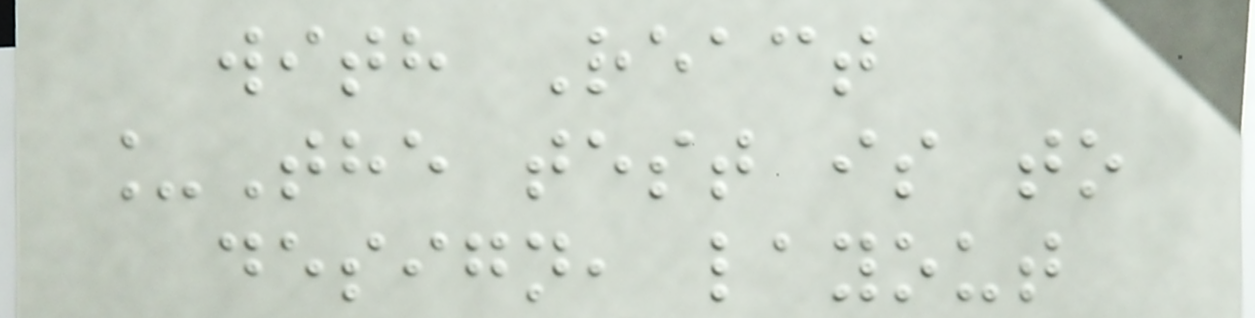with React
_The test is to
design, layout
